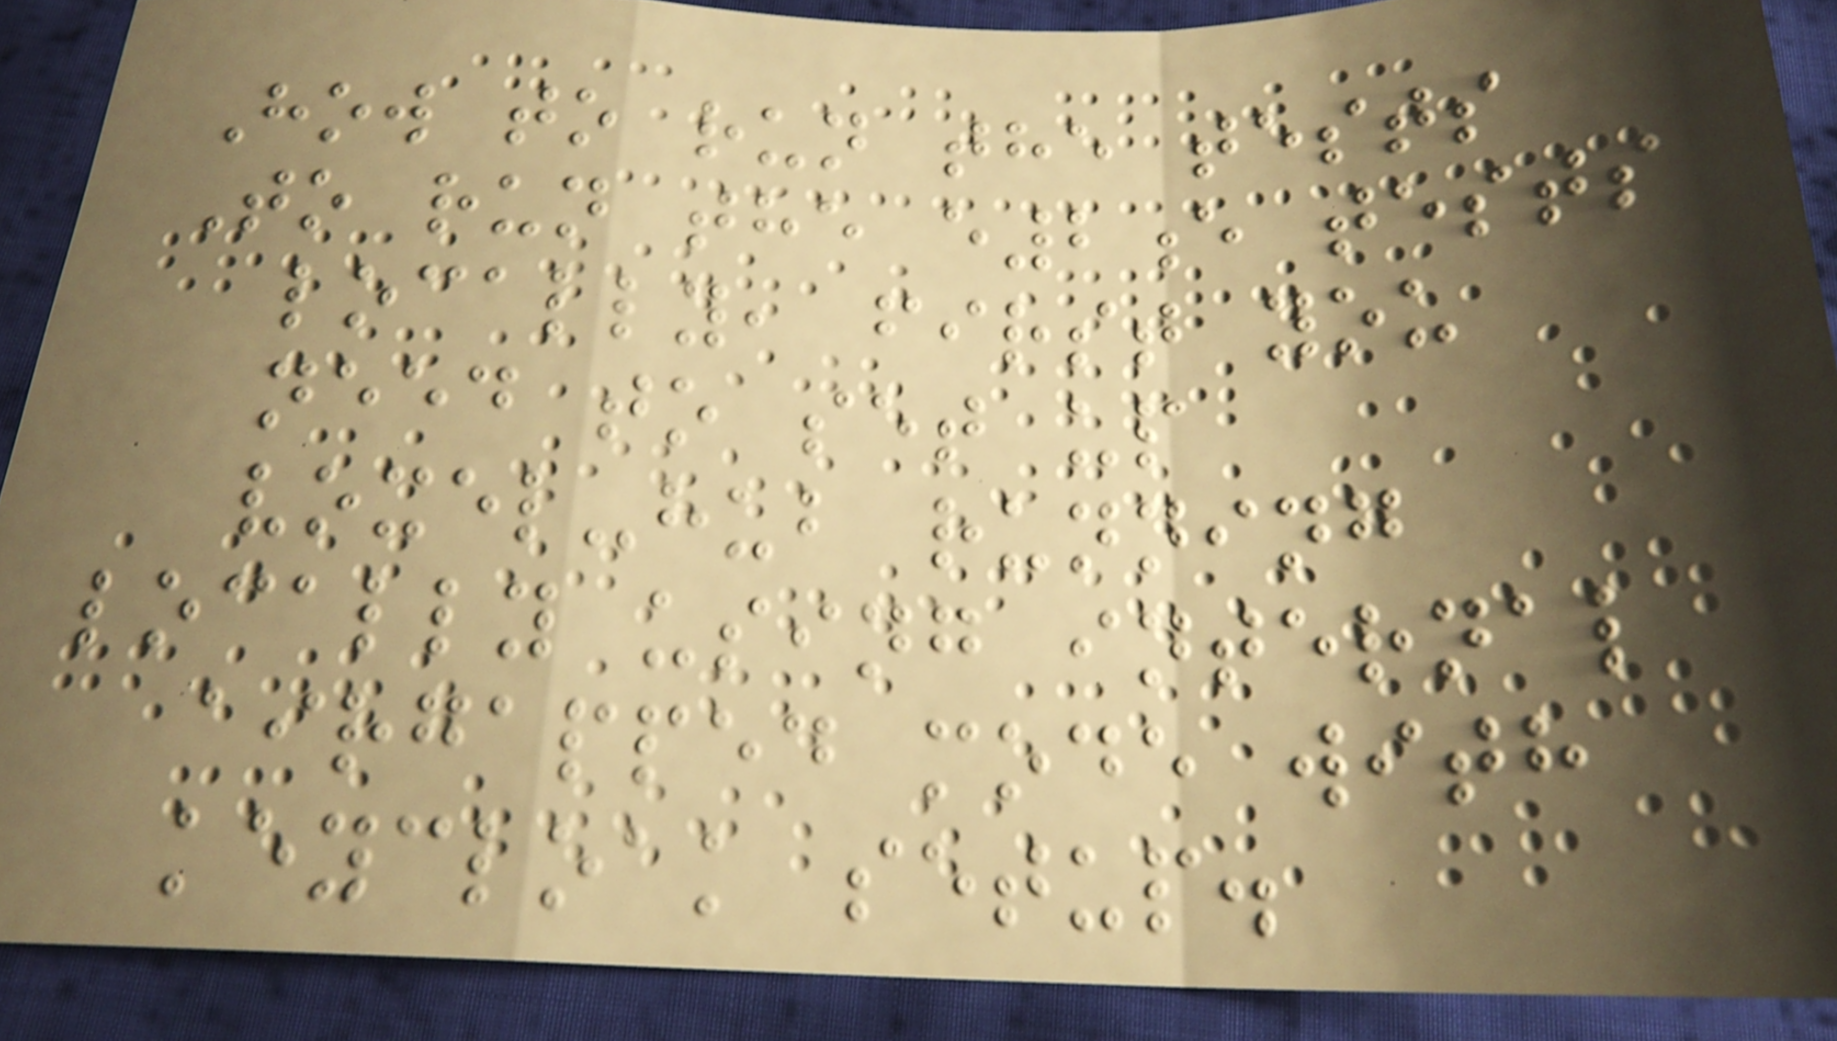How to run the tests
To run the e2e tests
locally, first you
need to set up
voxel-hub running
locally using internal
airgapped mode with
keycloak setup.
